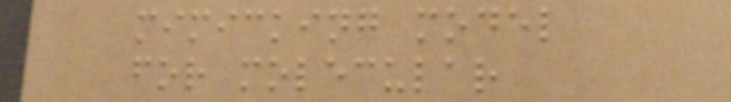mimicking model
for molecular
